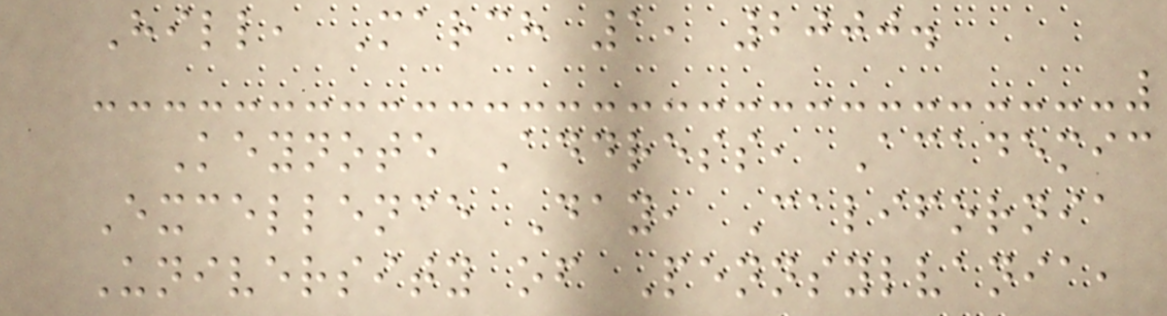Hill, March 1, 2000.
Keynote Address, Academic
Excellence Day, California
University of Pennsylvania,
